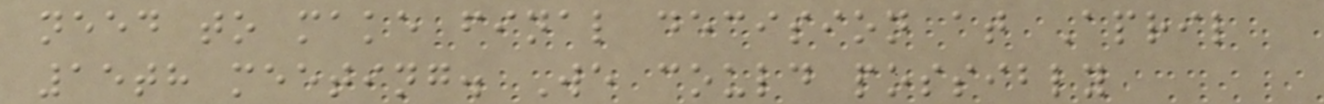need to make final decision at April
15th meeting. We could possibly
